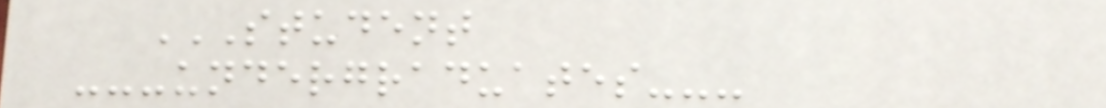STUDENT
---UNDERGRADUATES---
